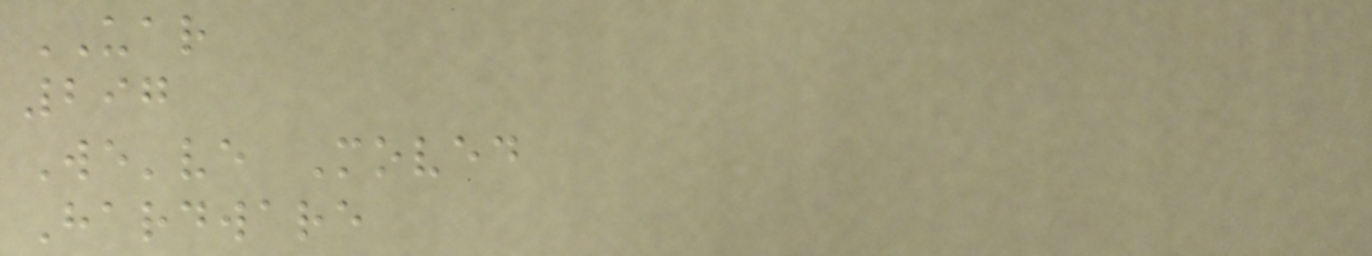UAR
297
We've Moved
Hardware
